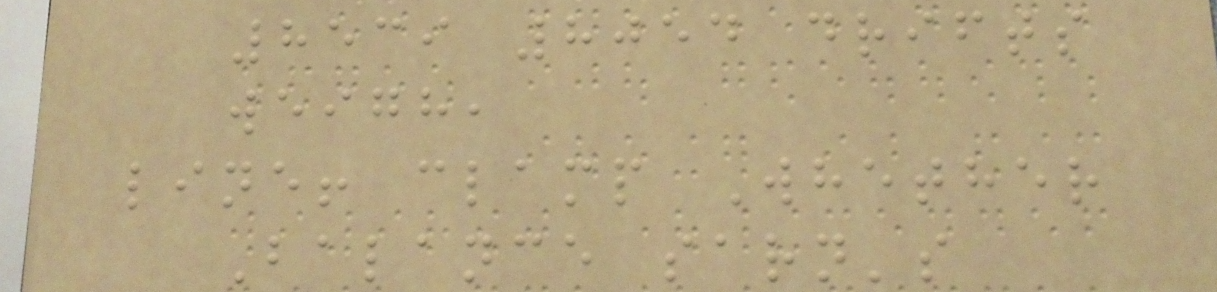8539 8054 drifts
weigh,
line! clamp Whether
Balance sarn's
